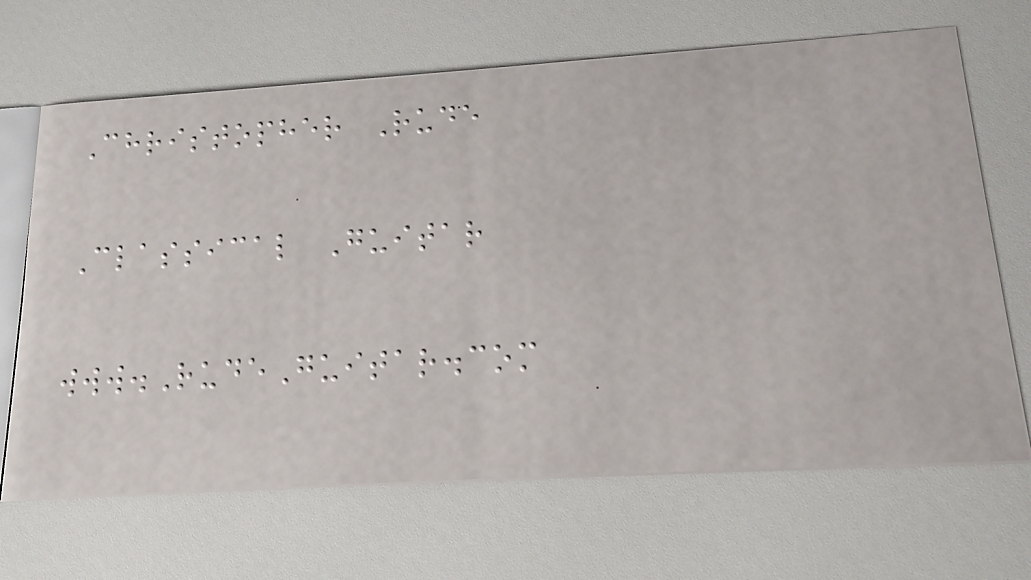Christopher Rude
Classical Guitar
www.RudeGuitar.com
